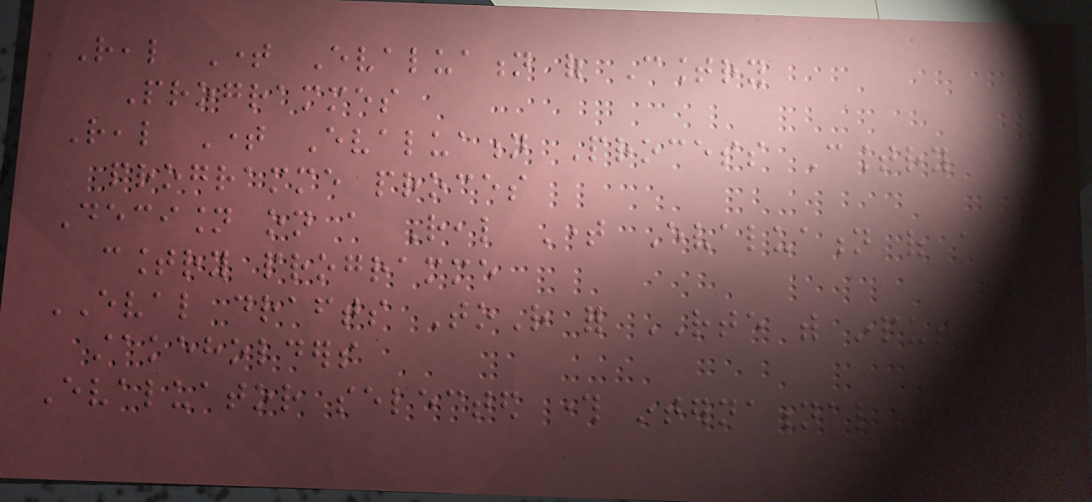Real Time Evaluation of Country
Programmes
Real Time Evaluation Process Country
programme proces
Decision on a Real Time Evaluation of a
country programme
EVAL drafts ToR for RTE with input from
stakeholders
Evaluator selected through international
